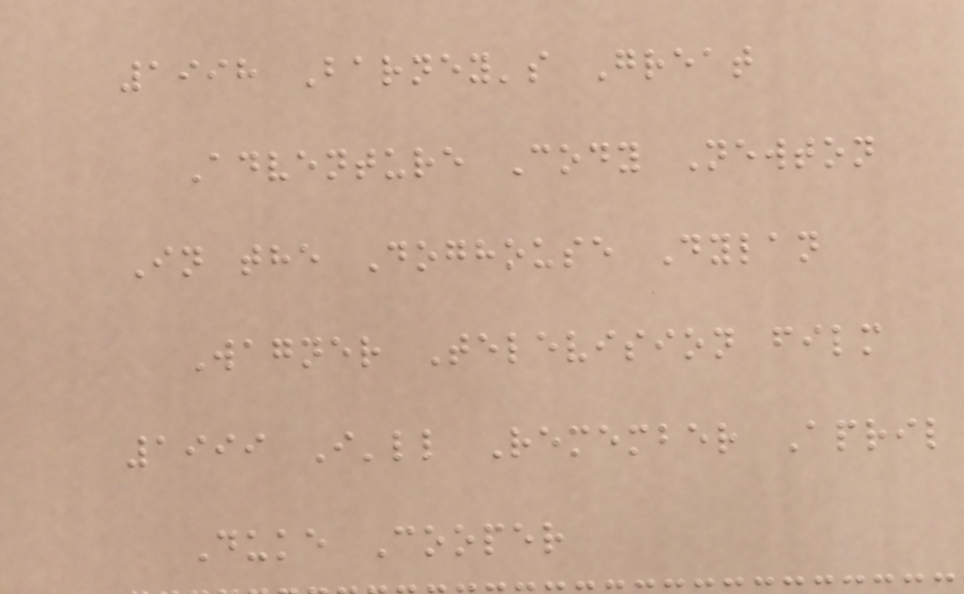1998 Barney's Great
Adventure Cody Newton
In the Doghouse Dylan
Wagner Television film
1999 I'll Remember April
Duke Cooper
